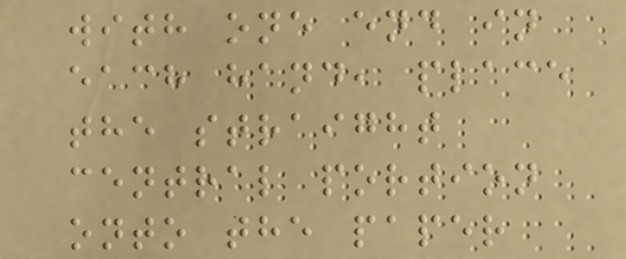with one end in
each hand, place
the straight
central portion
onto the paper
